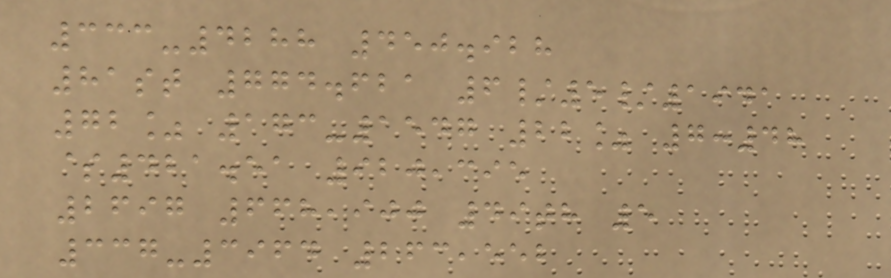333-4288 450.928
81st 774.621 6/5/1941
72% 173-1547 22% 7:48
$421.51 920,395
2697 668,900 49th 5
337-3964 263,552
